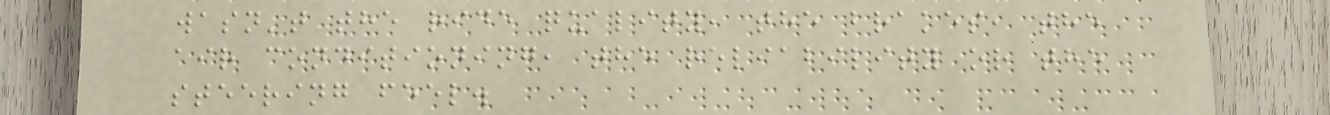wasn't the ride quality, the brakes, the
air conditioning, the reliability or the
steering feel.
